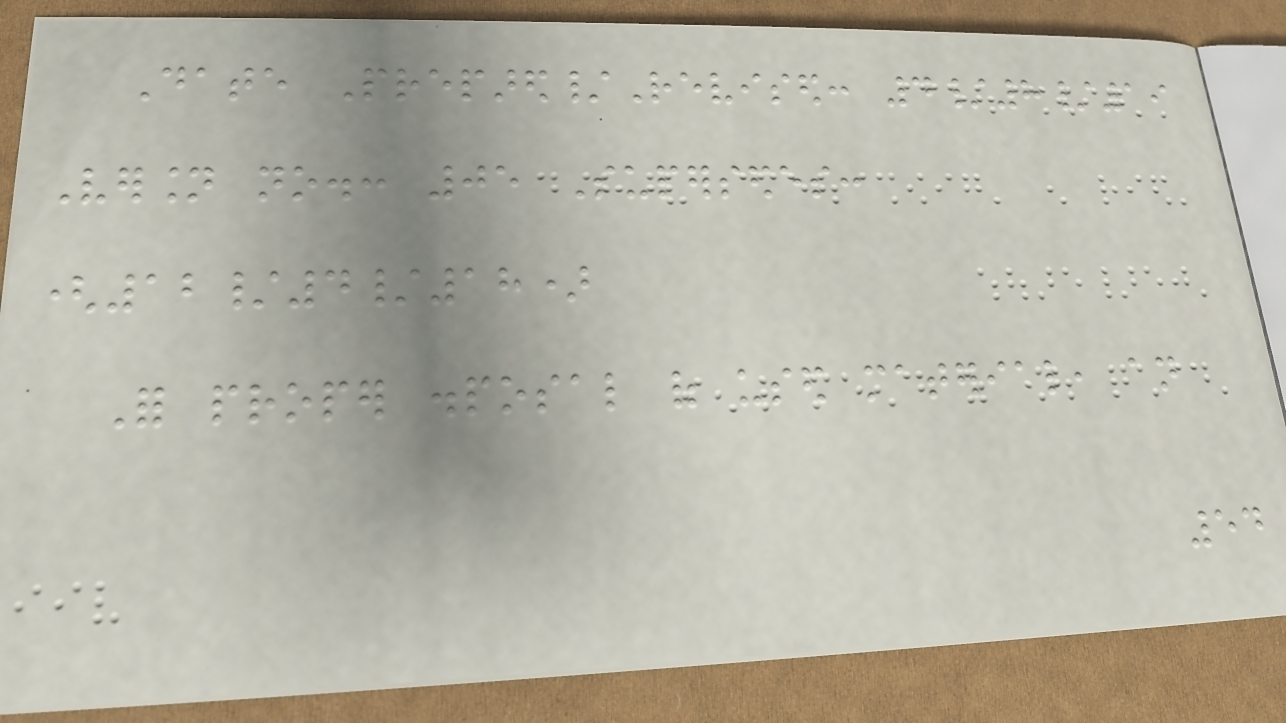Date Prepared/Revised: 4/8/19
Version no.: 05 Supersedes:
(12/4/18)
For proper disposal of used material, an
54
